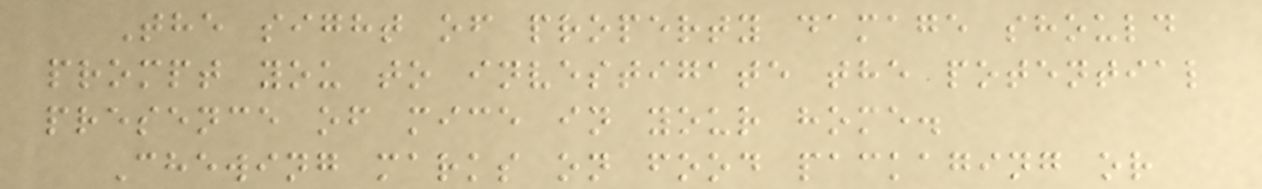The sight of property damage should
prompt you to investigate the potential
presence of mice in your home.
Chewing marks on food packaging or
